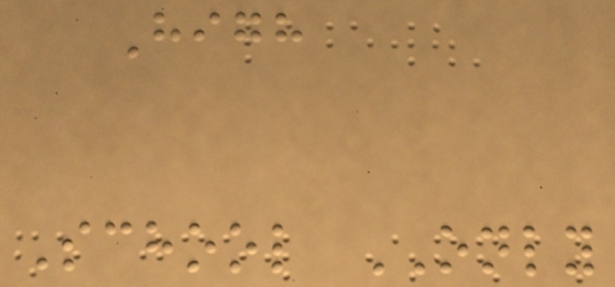High
School ONLY
